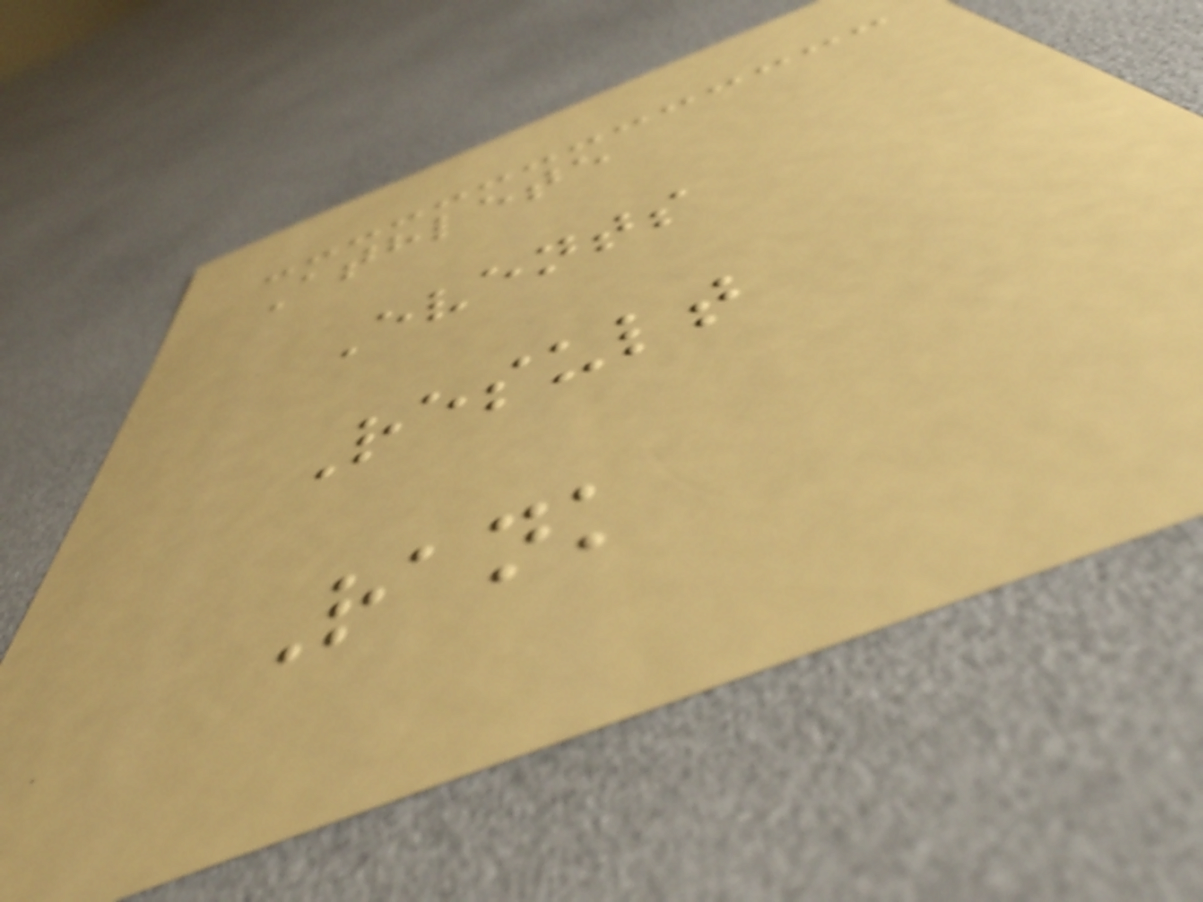Athlete
Events
Result
Rank
